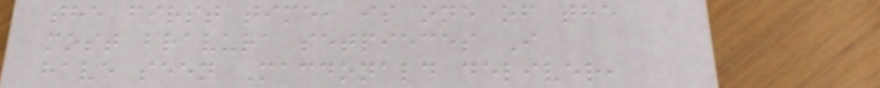the first time, is one of the
most bravura setpieces I
have seen Macdonald deliver,
